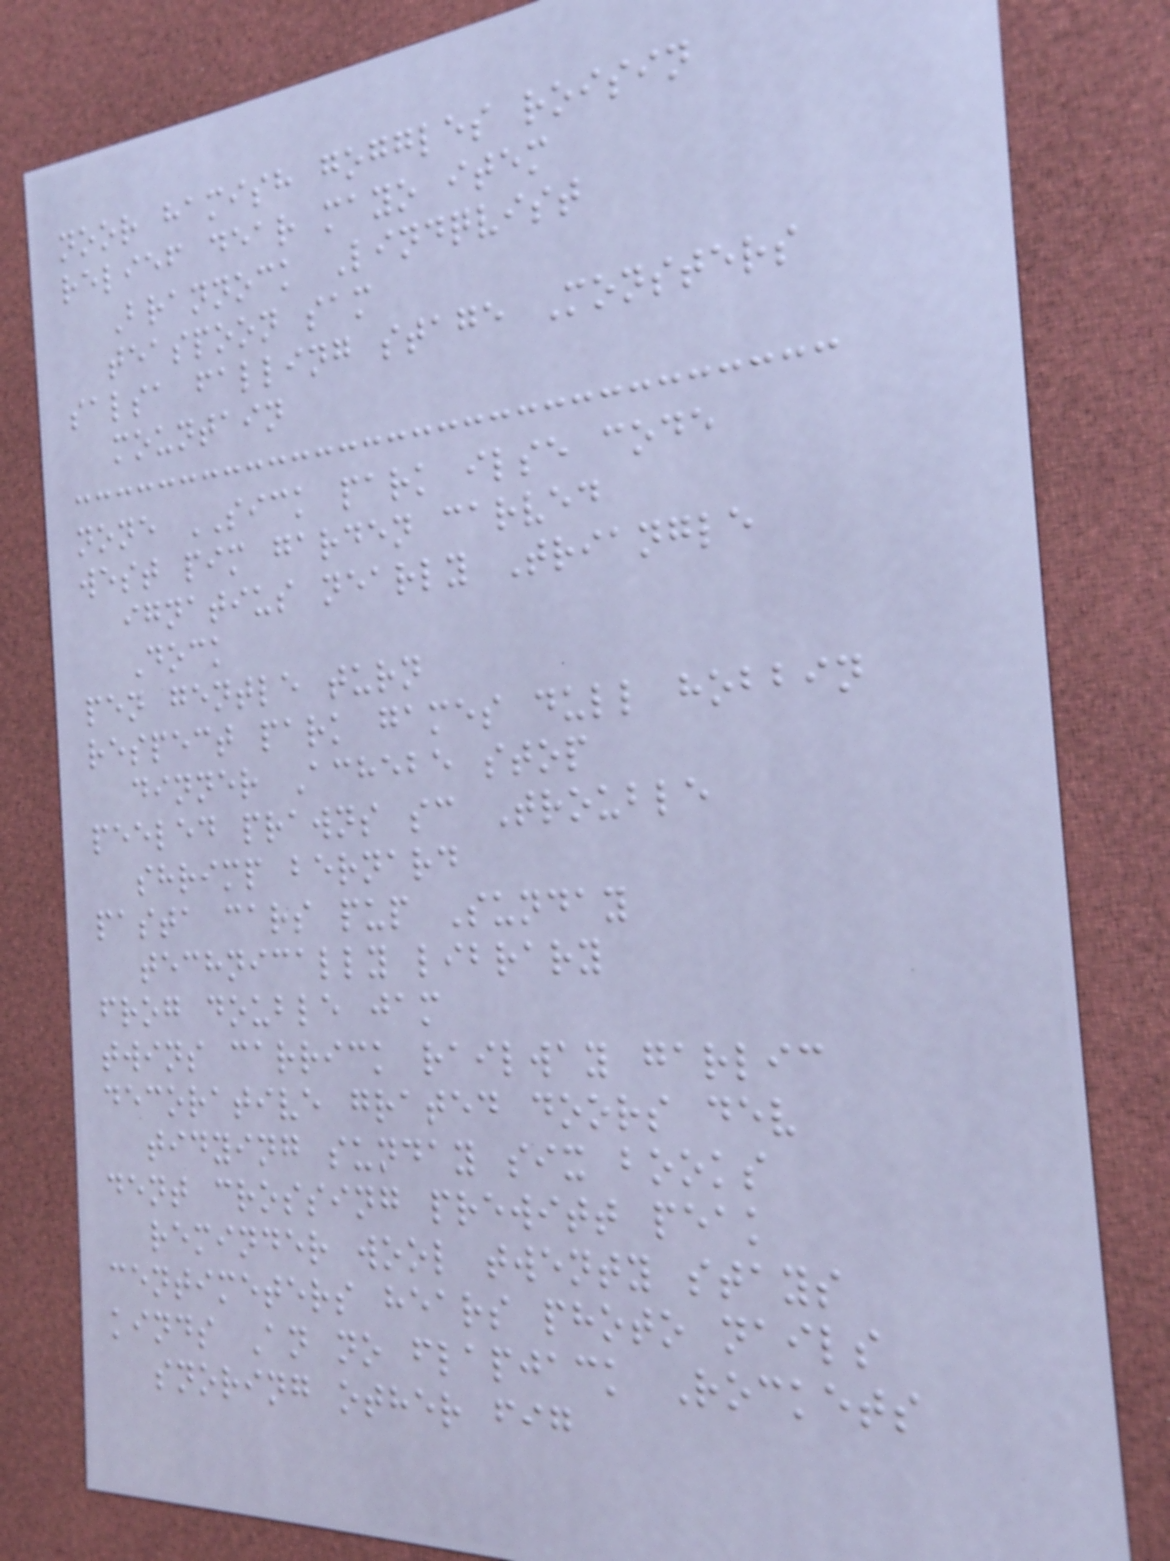noor hamish goggles roisin
relief dear mayo item
Brannock Lindqvist
teaspoon sam
salsa falling stage Monsters
mountain
none SICK park ilse code
west pim garden carved
ignatius nearly Triangle
Dock
pen gentle turn
respect park games dull hobbin
dinner Achebe stop
peeled prawns sc Trouble
shrimp bernard
pasta cars pup Sunday
technically library
frog double jam
twins carrick railway garlic
decorative grated doors dev
tidying sunday six books
dent crossing prewitt peak
reminder wool twenty stays
centimeters hears photo nails
kinds An no flapjack Rockets
snoring other fig
